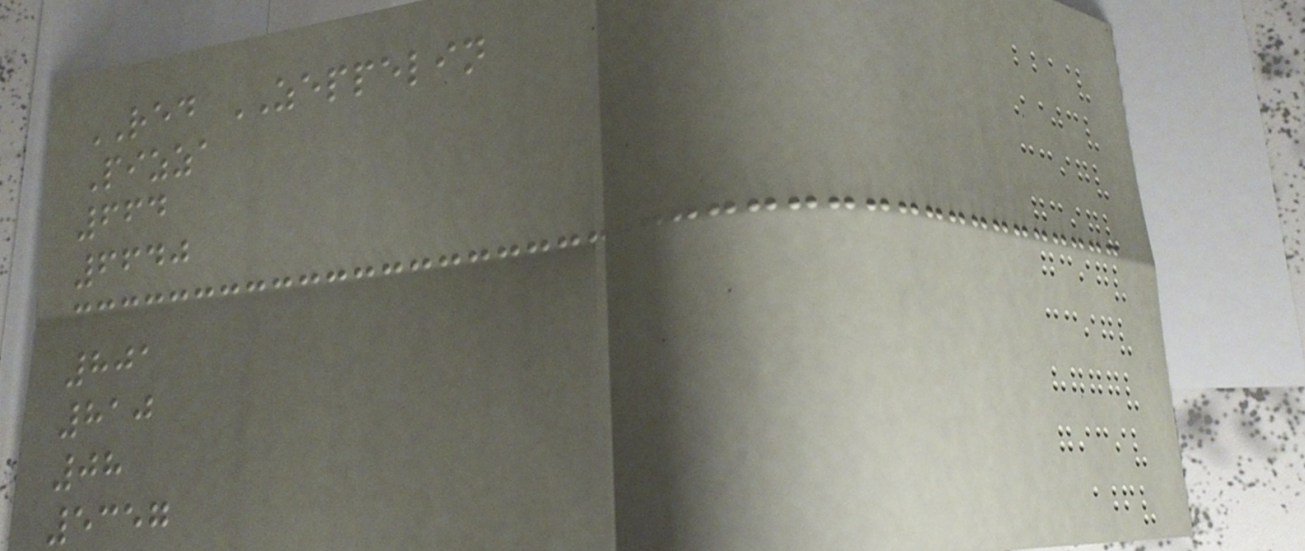RED ZEPPELIN
Pizza
664
6640
801
810
08
5357
